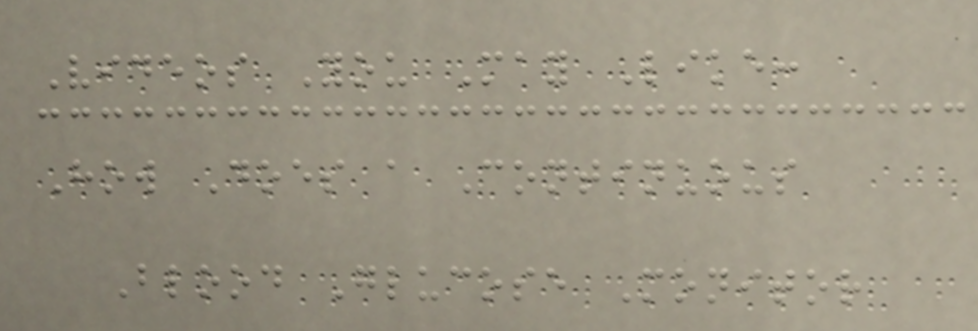Videos You May Like:
How Does a Continuous
Blood Glucose Monitor
